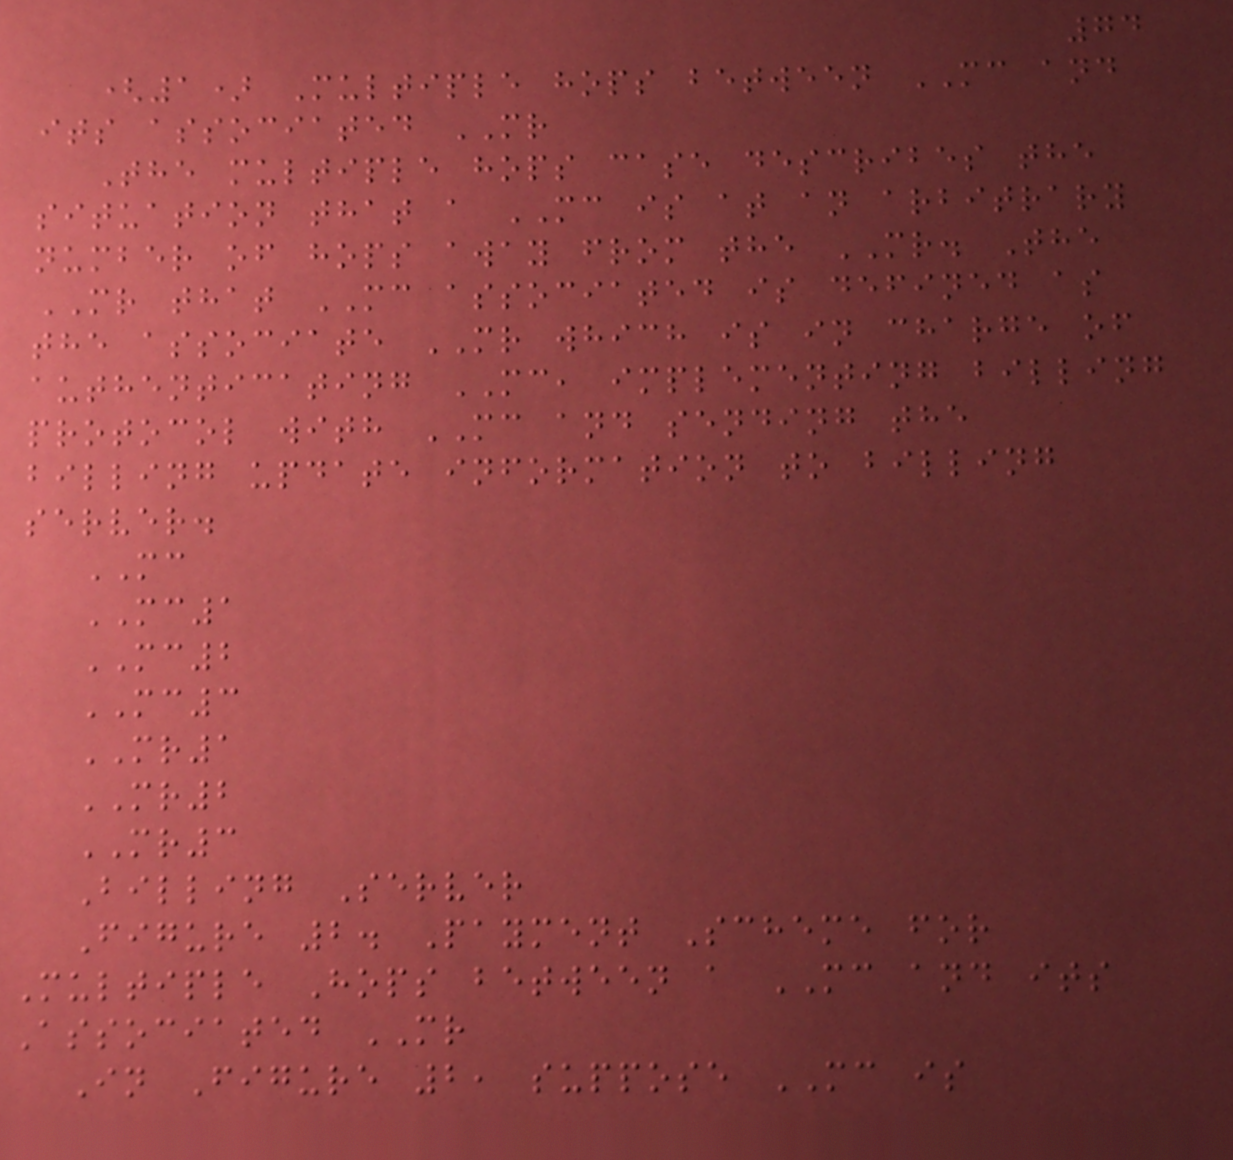74
(1) Multiple hops between MC and
its associated MR
The multiple hops case describes the
situation that a MC is at an arbitrary
number of hops away from the MR. The
MR that MC associated is defined as
the associate MR which is in charge of
authenticating MC, implementing billing
protocol with MC and sending the
billing update information to billing
server.
MC
MC1
MC2
MC3
MR1
MR2
MR3
Billing Server
Figure 2. Payment Scheme for
Multiple Hops between a MC and its
Associated MR
In Figure 2, suppose MC is
